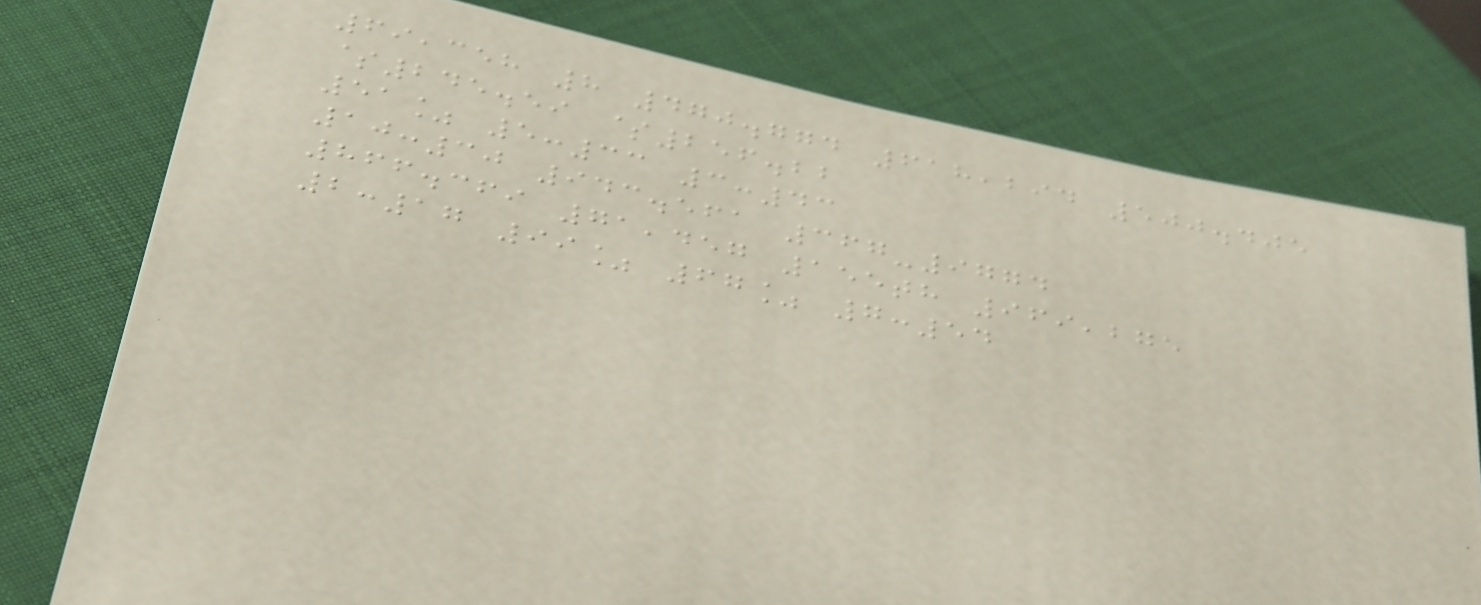69,358 8 470.774 618,294 500.405
$245.59 $256.22
51% 5:33 3:43
10:30 943.561 367-9774
866.369 71,457 155th 969,275
2:17 99% 67% 7:54
